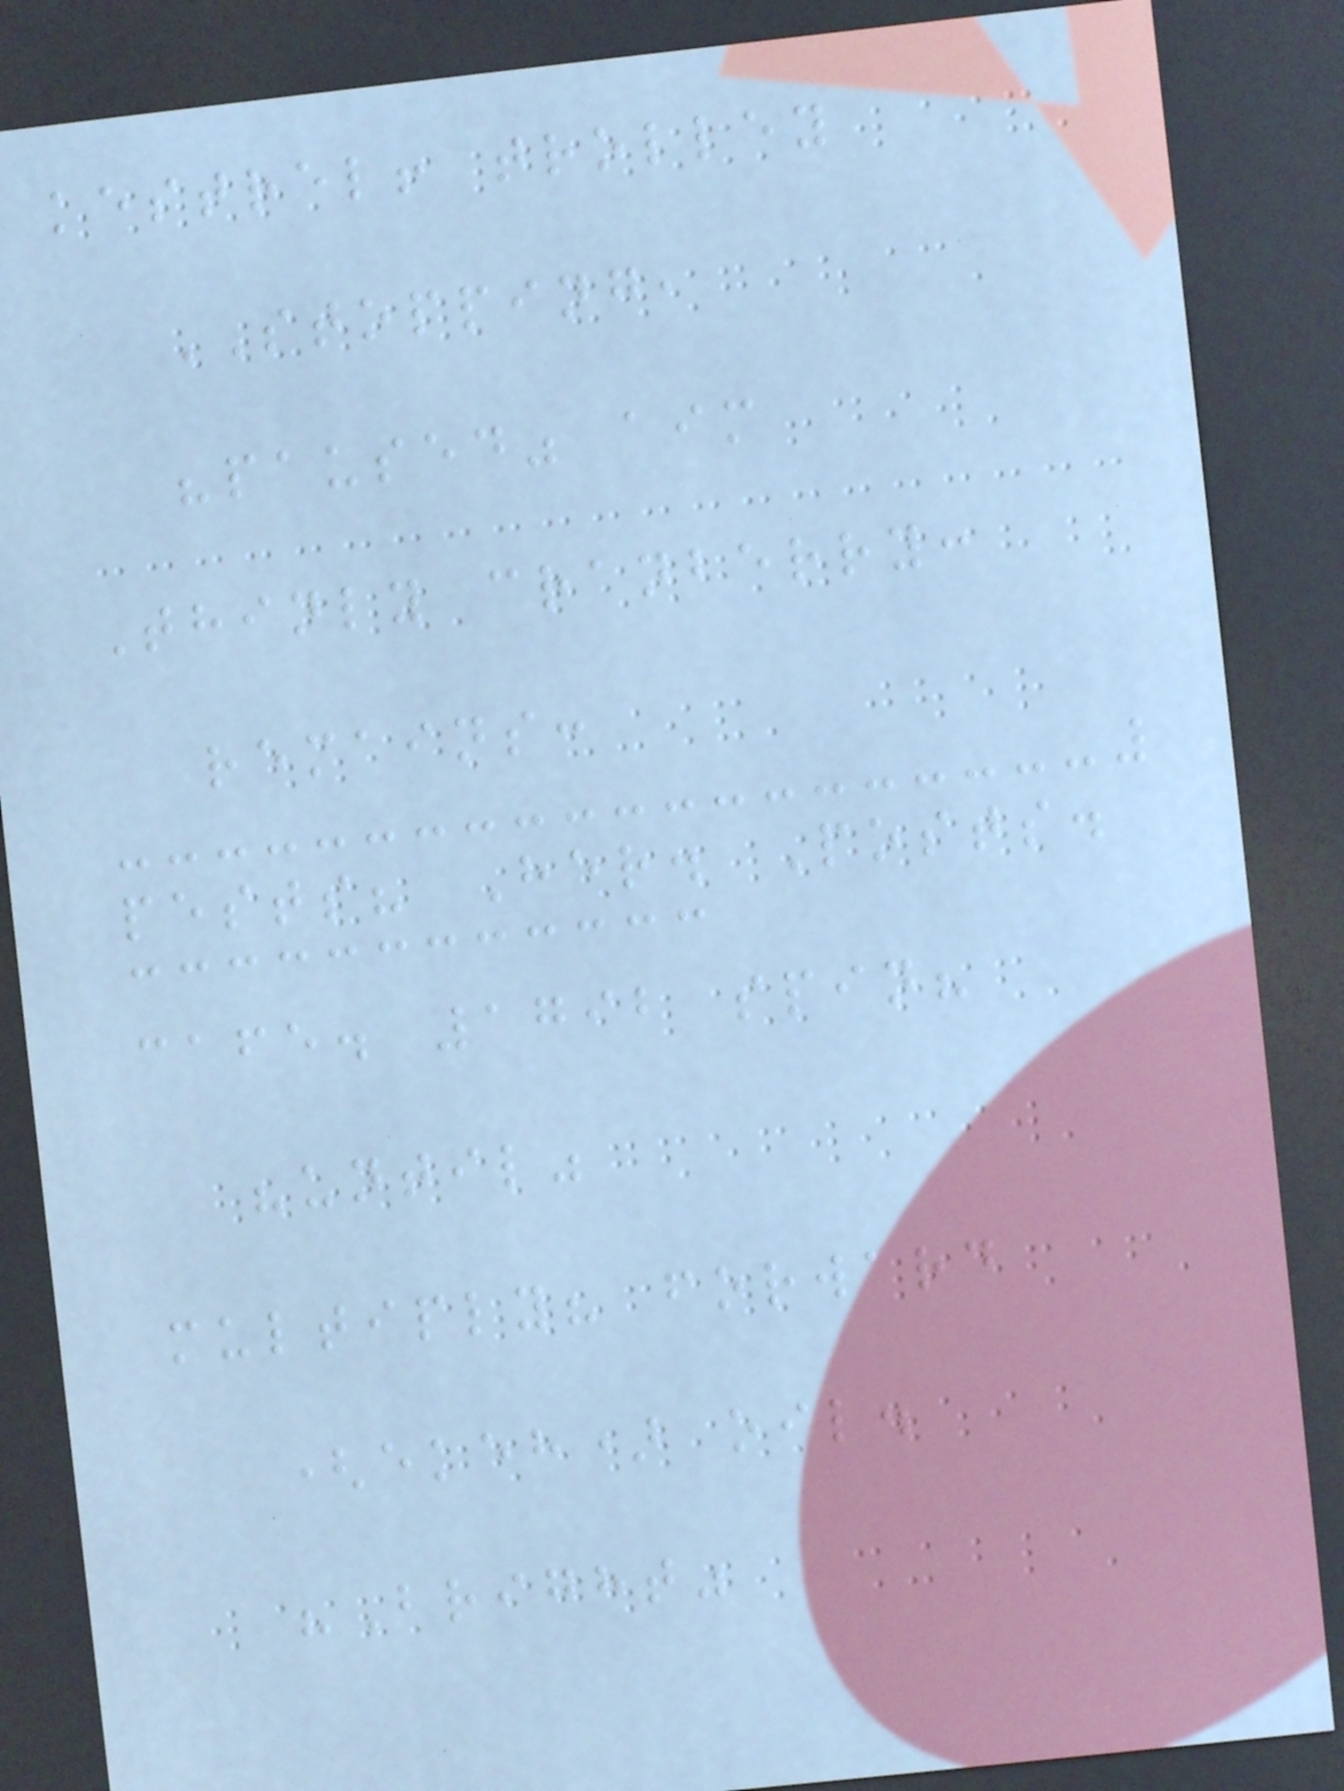kestrel! trolley
STOPPING,
"paused" aim
Thinly cranberry:
remains:
pests? Her. Posts.
cafe. 1792 spin?
"until"
multiply? forward
(ekeh) oil.
"Bright"
